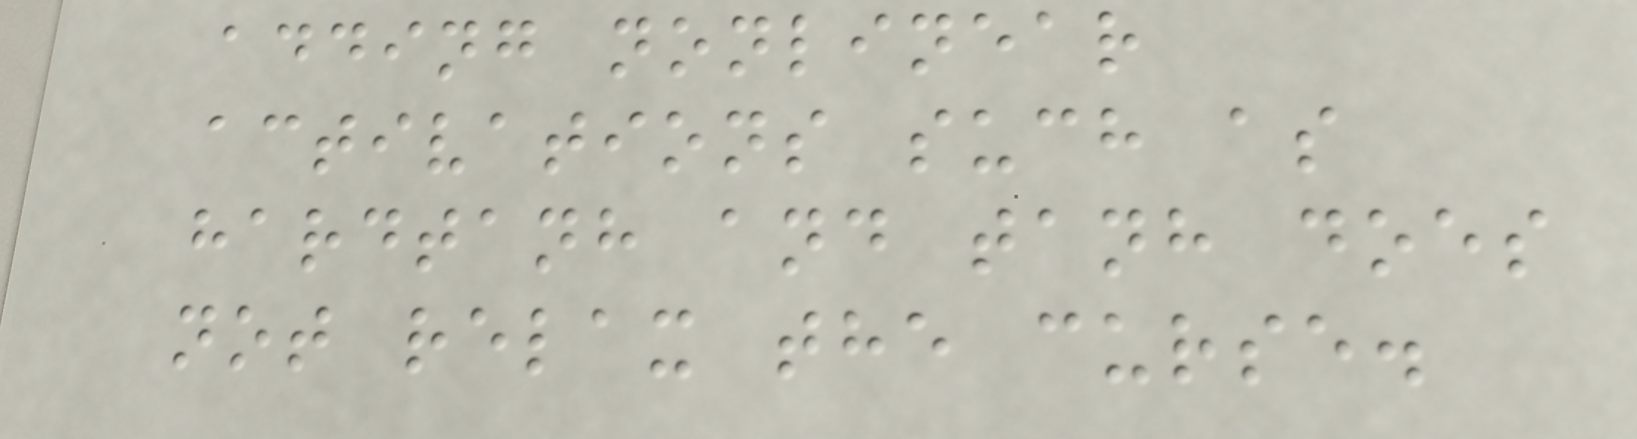adding nonlinear
activations such as
hardtanh and tanh does
not relax the curse.
